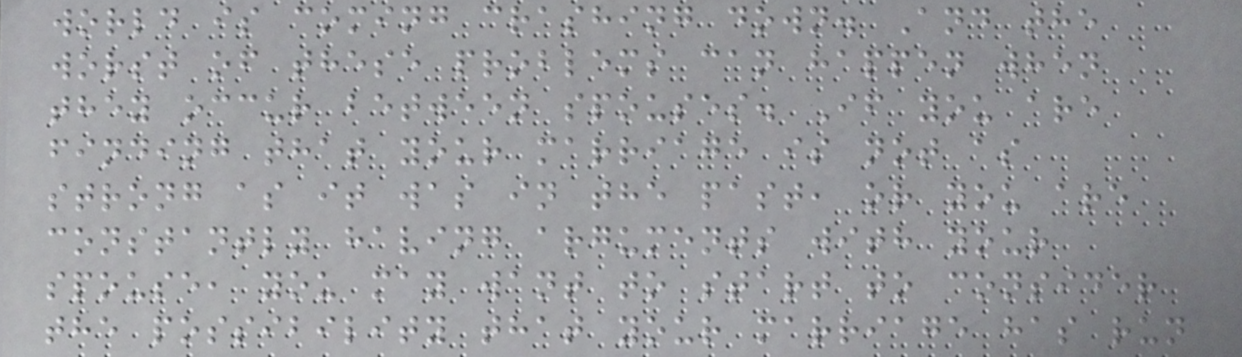world is coming crashing down. And the
worst of these problems can happen when
they occur between spouses. If you are
finding that your marriage is not as
strong as it was in the past, or you are
constantly having arguments with your
spouse, you may want to start to consider
the possibility that your marriage has run
